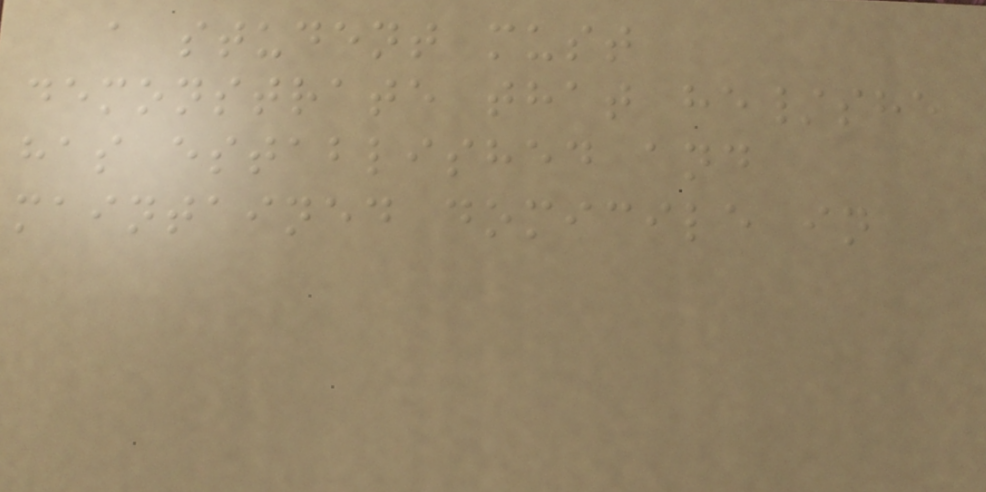a student must
demonstrate that he/she
has established and
maintained domicile in
